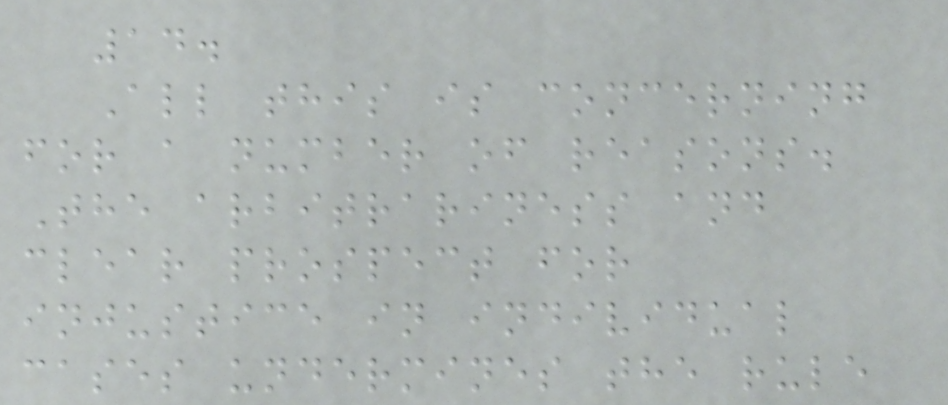14.
All this is concerning
for a number of reasons.
The arbitrariness and
clear prospect for
injustice in individual
cases undermines the rule
